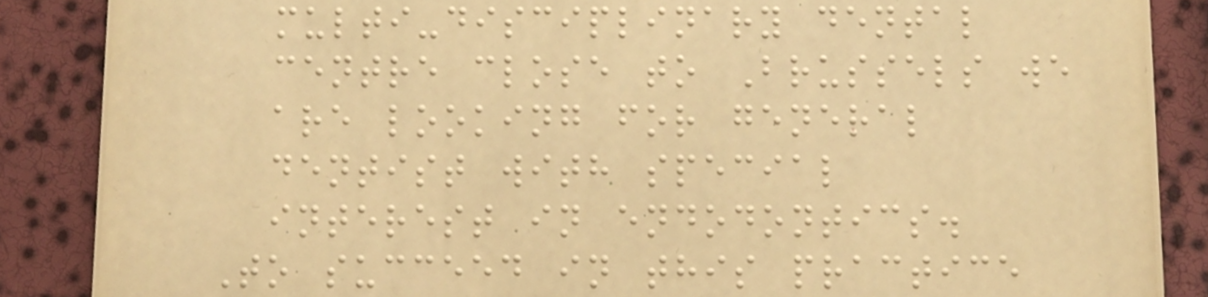multi-disciplinary dental
centre close to Brussels we
are looking for general
dentist with special
interest in endodontics.
To succeed in this practice
